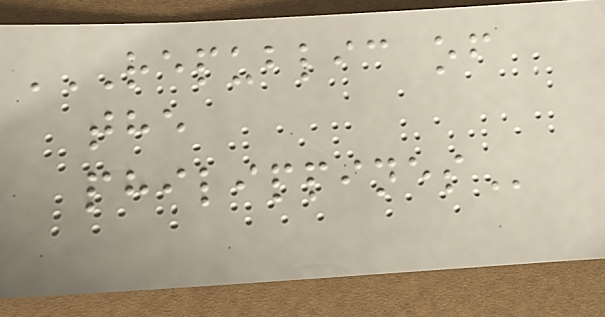REPUBLIC OF
THE
PHILIPPINES
